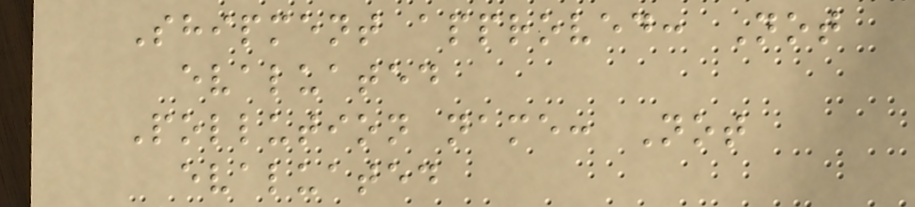Shipment approved: Not
evaluated
Pollution name: Not
evaluated
